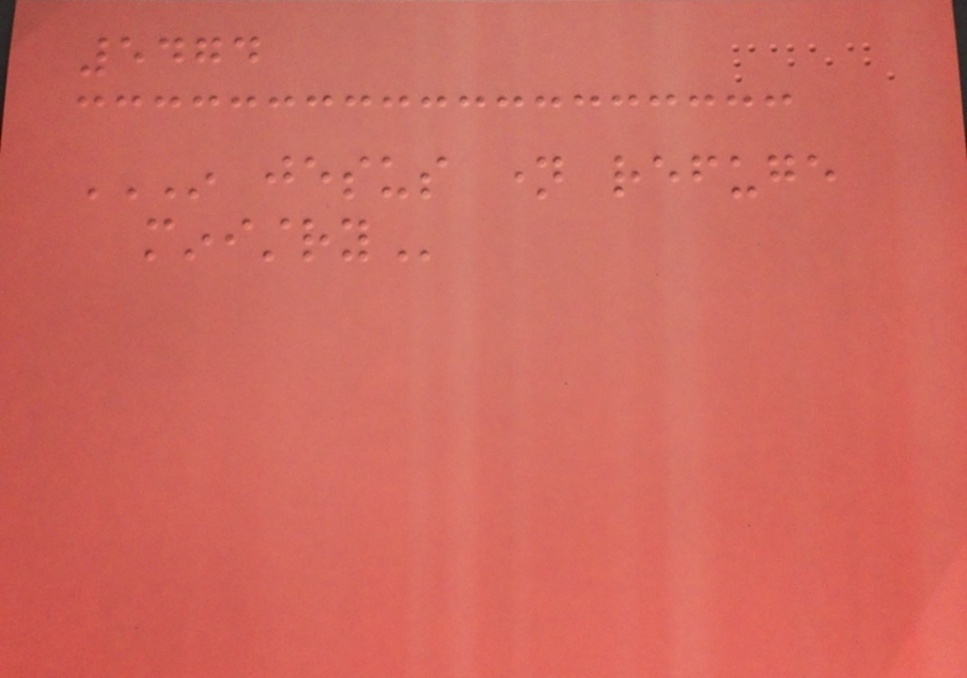5474
IN JESUS NAME REFUGE
MINISTRY
